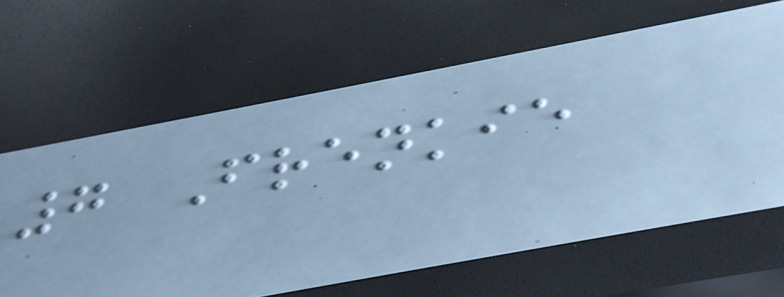7 Frenkie
